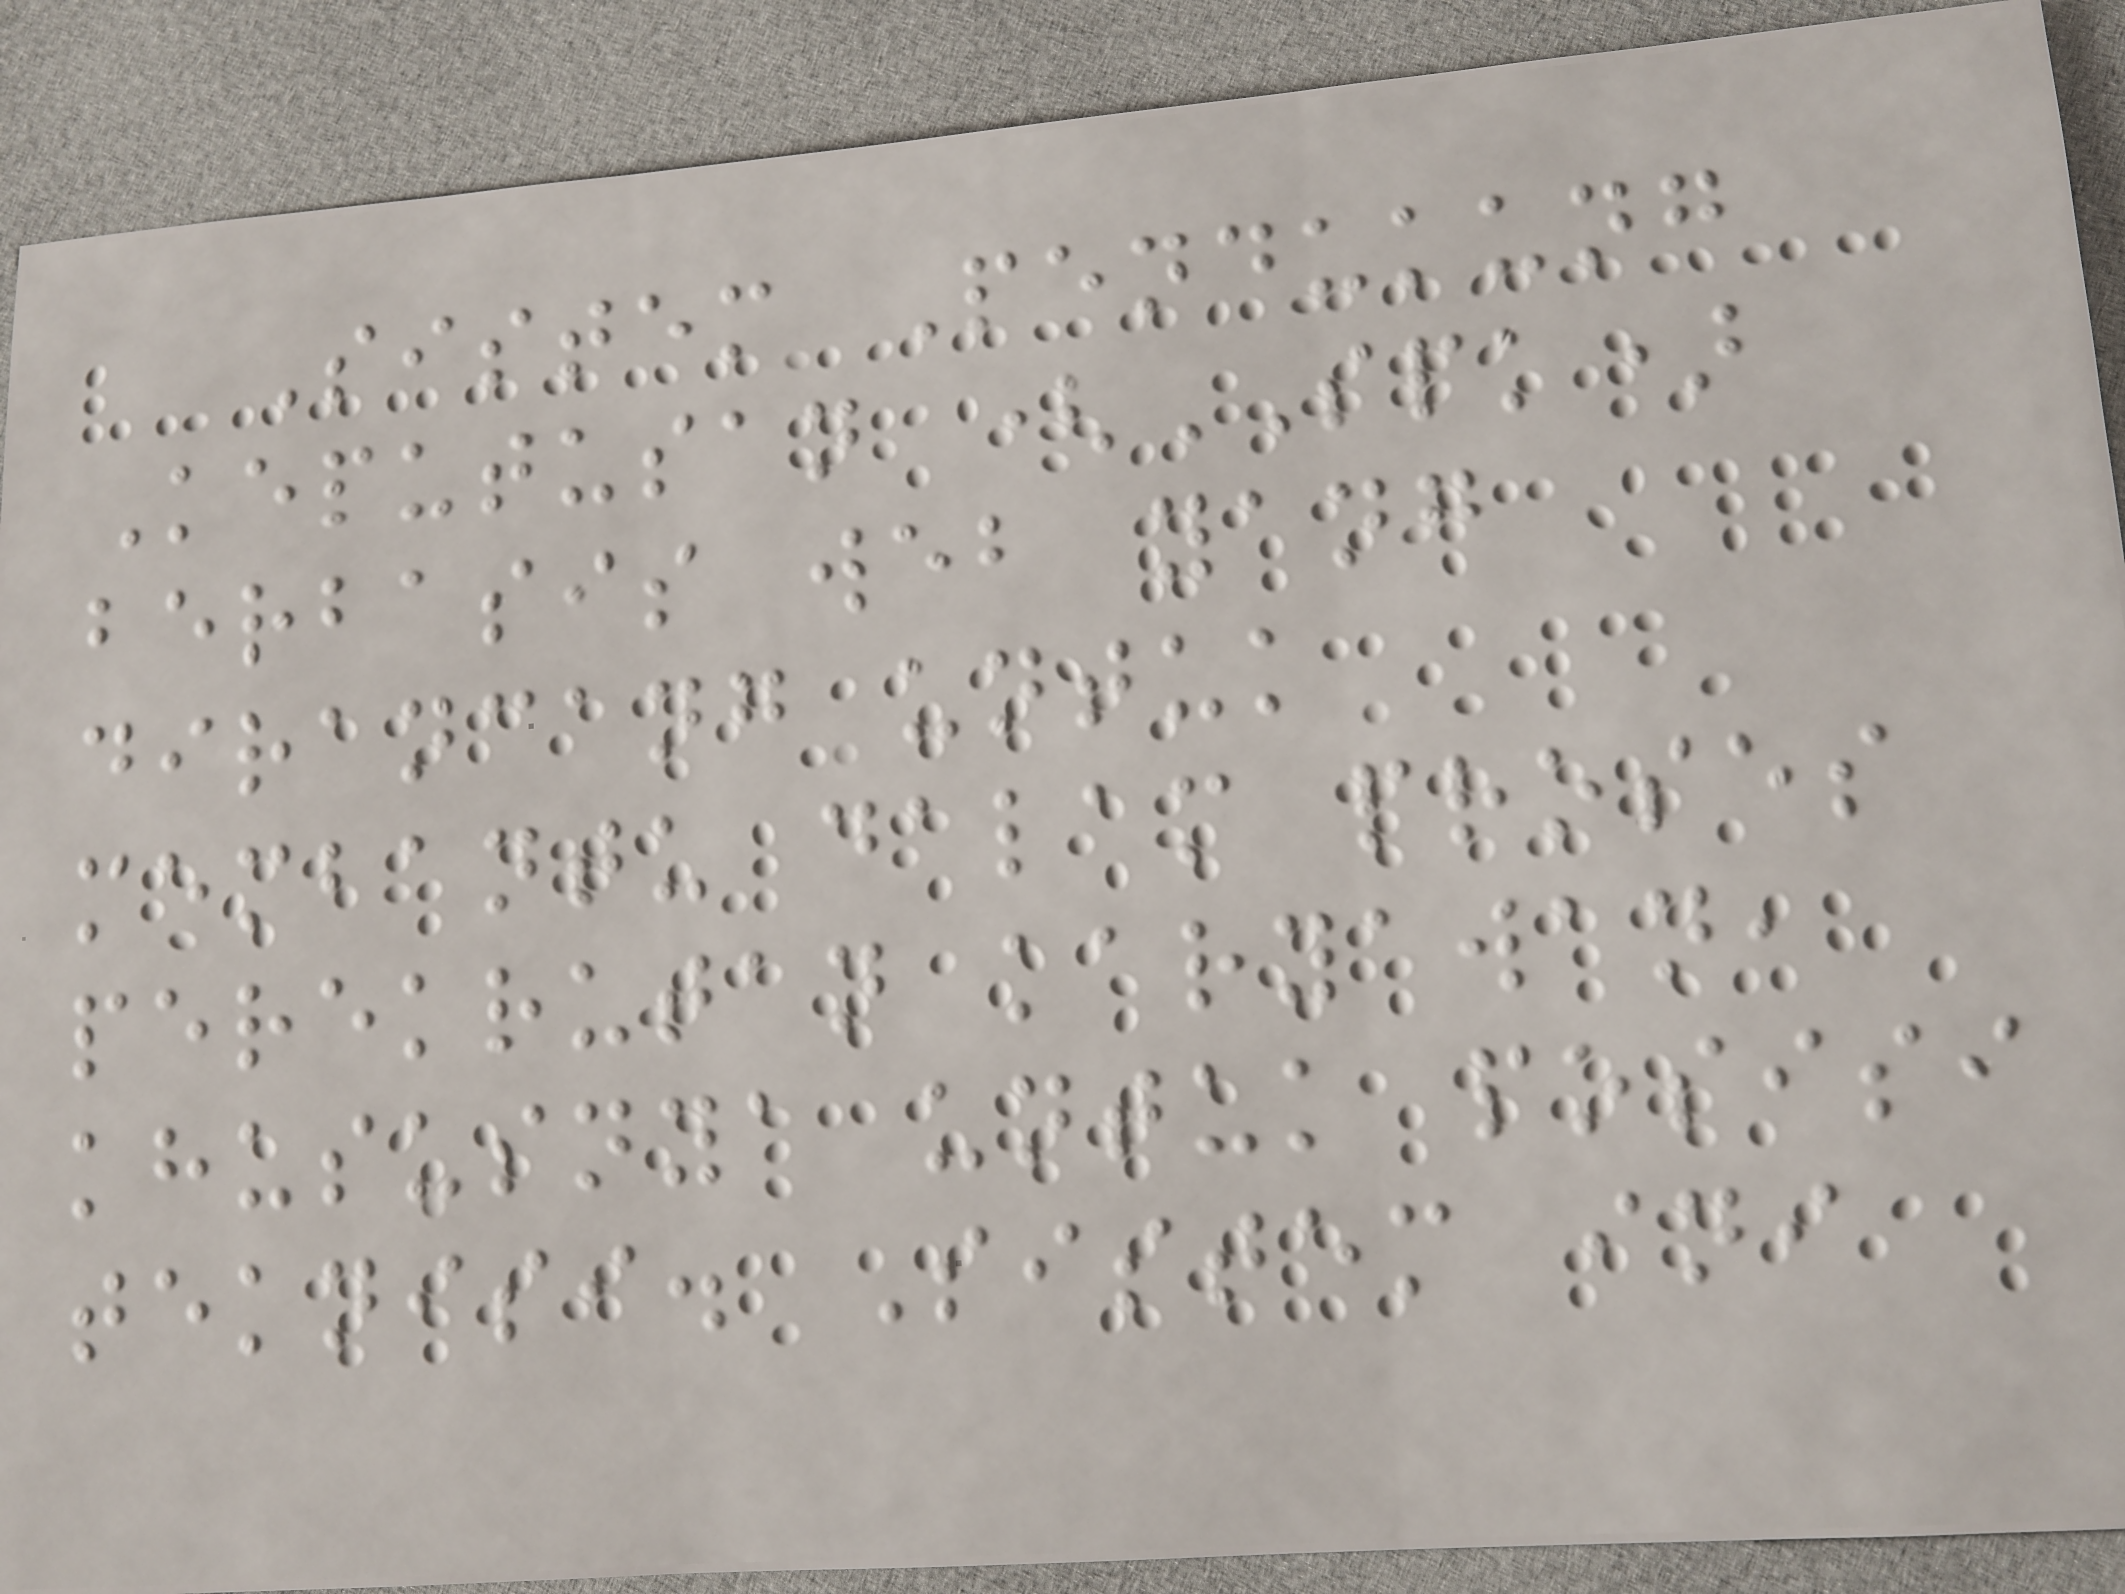Sistem Pendukung
Keputusan (SPK)
berbasis web yang
dirancang untuk
membantu dalam proses
perekrutan karyawan,
khususnya untuk posisi
teknisi. Sistem ini
